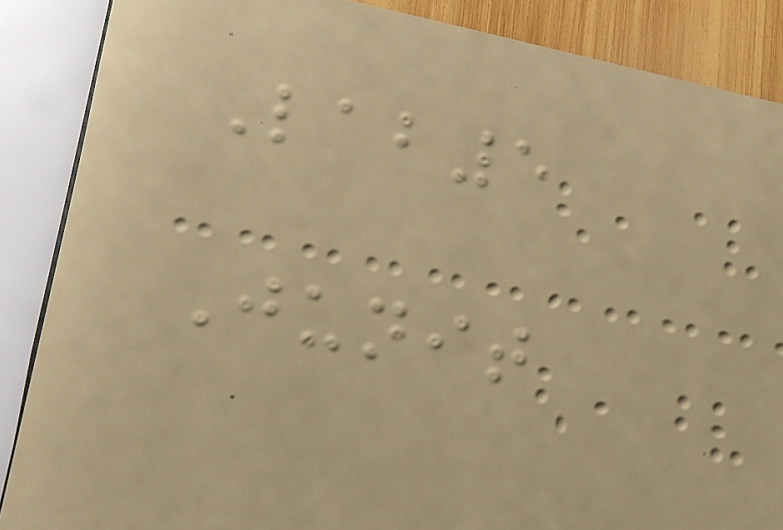Lab5
Junit
